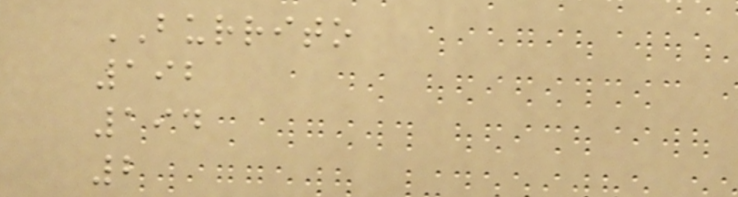BURRITO
192
194
2
